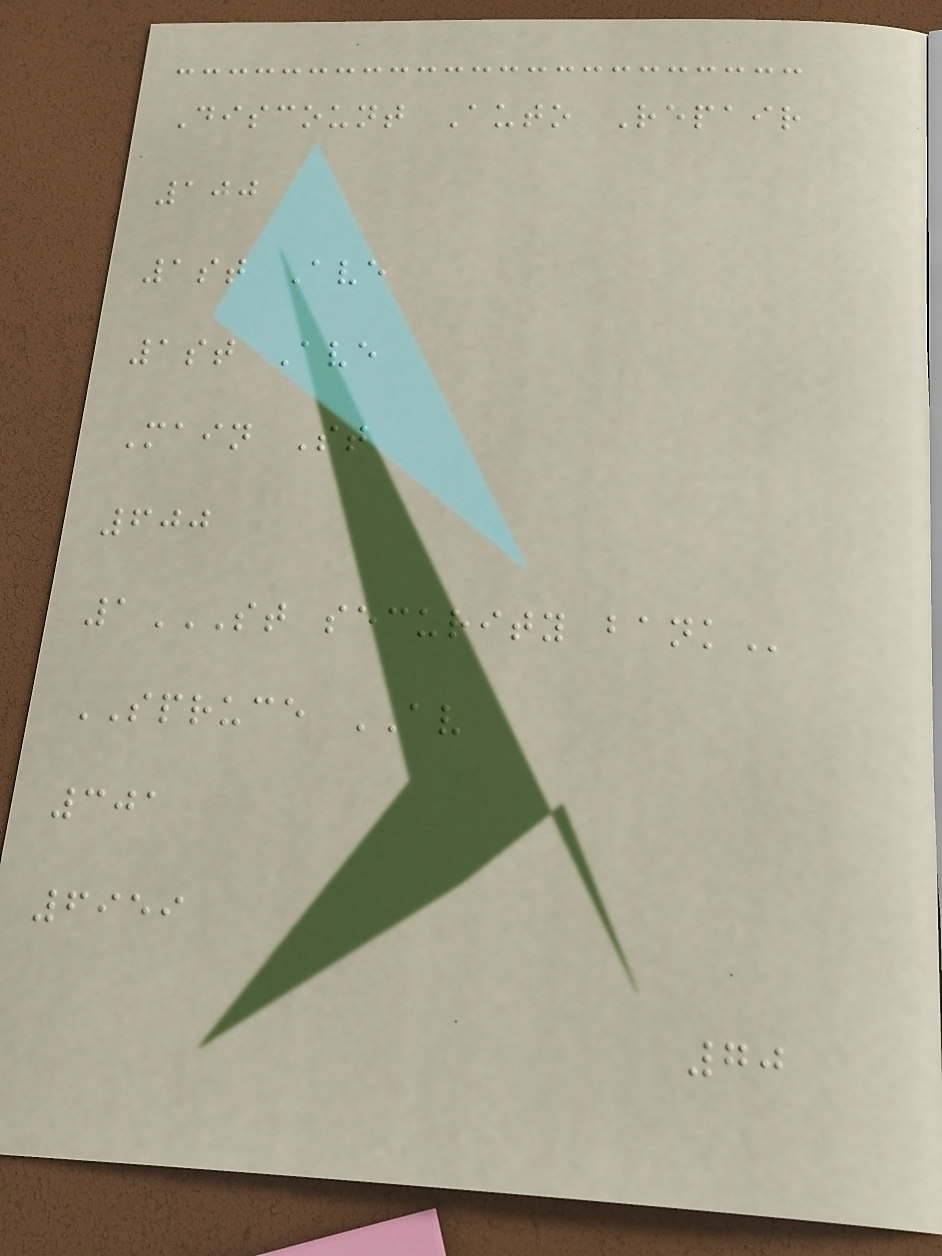Discount Auto Repair
100
1st Ave
1st Ave
Main St
600
1ST SECURITY BANK
SPRUCE AV
301
6959
70
